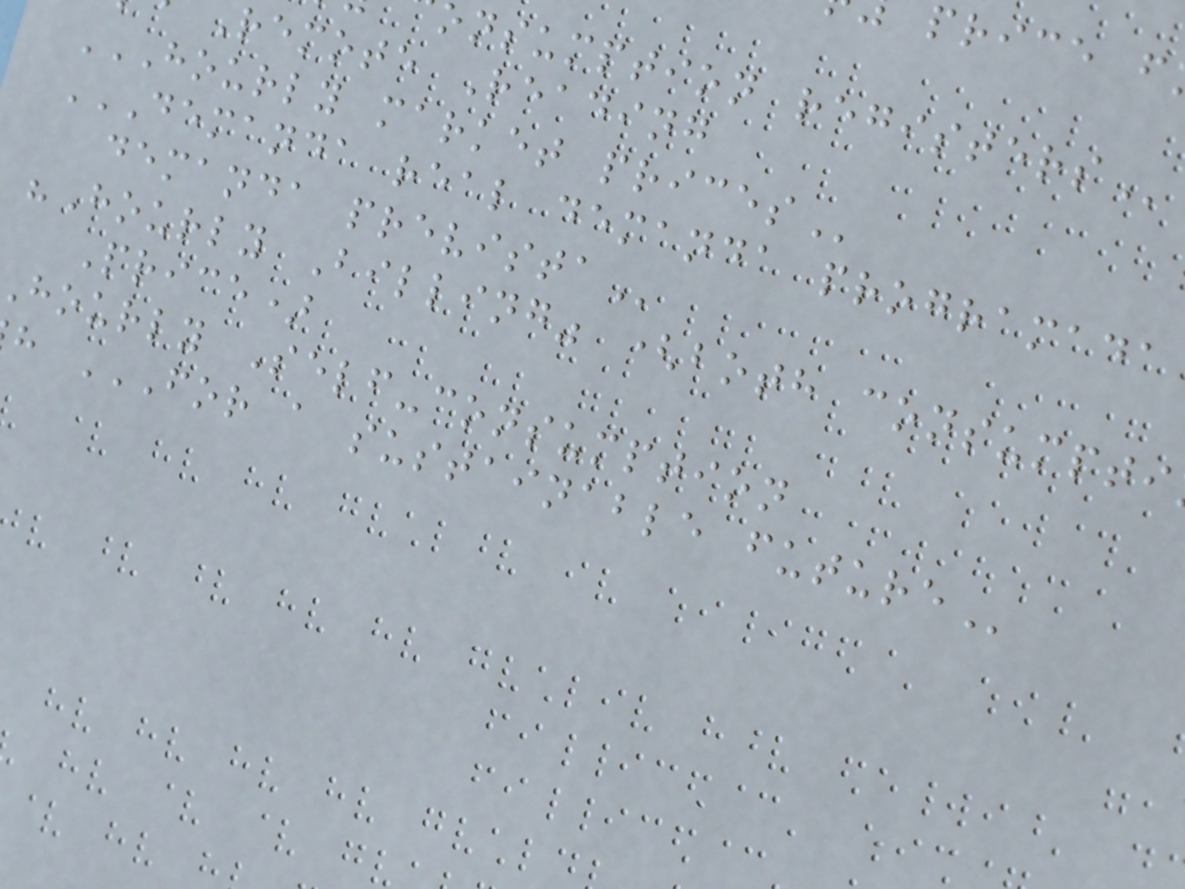onsumption
remote Reading
HOURLY MARKET PRICES
DEMANDA REAL DEMANDA PROGRAMADA
demanda
"Hourly Billing" (both consumpti
Price)
hourly Self-consumption
h FOR A SUSTAINABLE FUTURE
